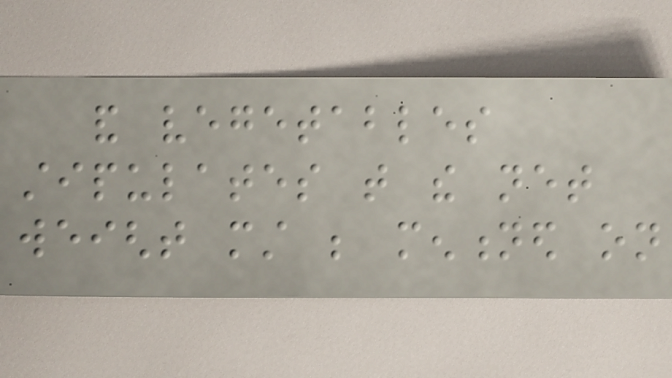and vegetables
stipulates that the net
weight must be mentioned on
